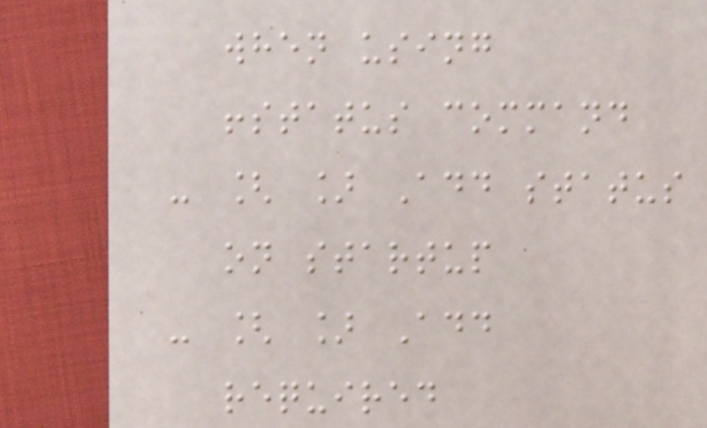when using
!status command
- [ ] Add status
on startup
- [ ] Add
required
